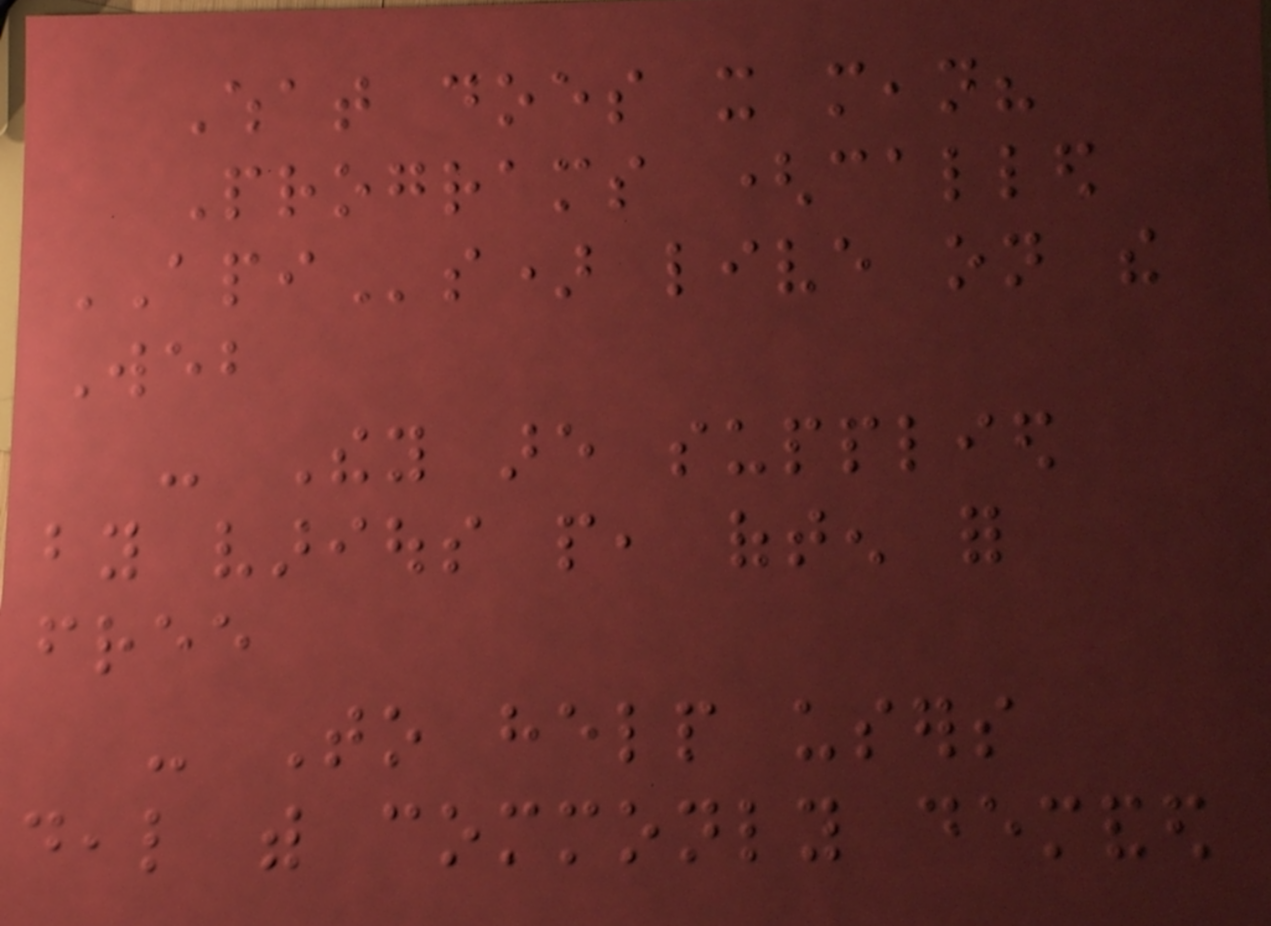What does it mean?
Programs (called
APIs) live on the
Web
- They are supplied
by various people, often for
free
- To help users
deal with commonly demanded
